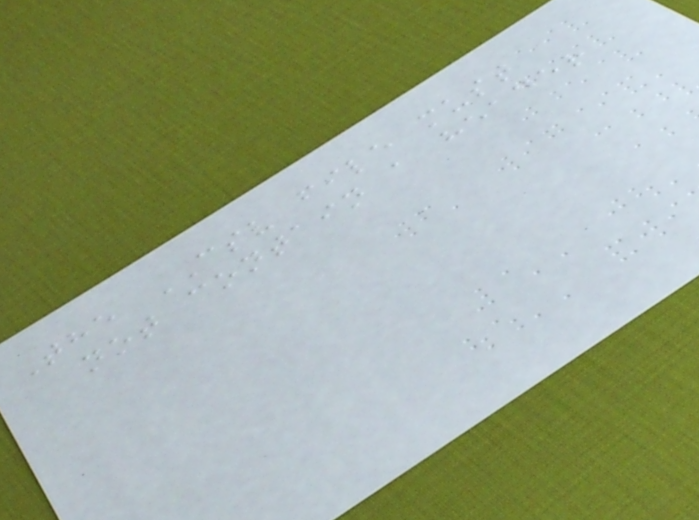The CSV file must
not contain a header
